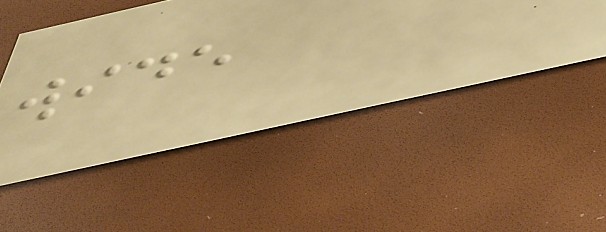wide
